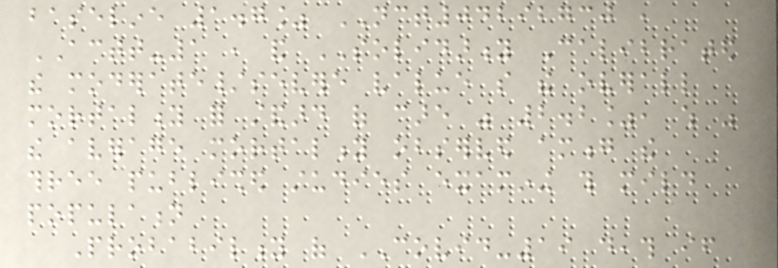baseline 1.7% NCT04292730 ,
ACTT-1 , and SOLIDARITY Calibrated
the moderate/severe value so the overall
mortality for standard of care was 2.2%, which was
the average mortality observed among the
three published studies examining this mild
population
Probability of COVID-19 death if
